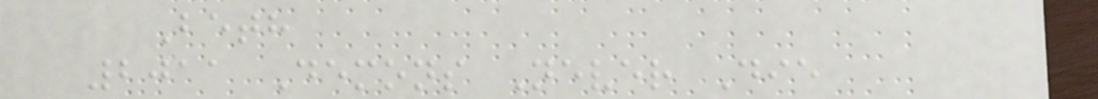Beth
2011 Demons Never Die
